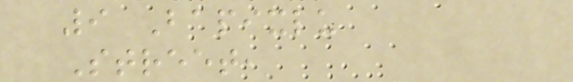9 Bapixlu
Street,
